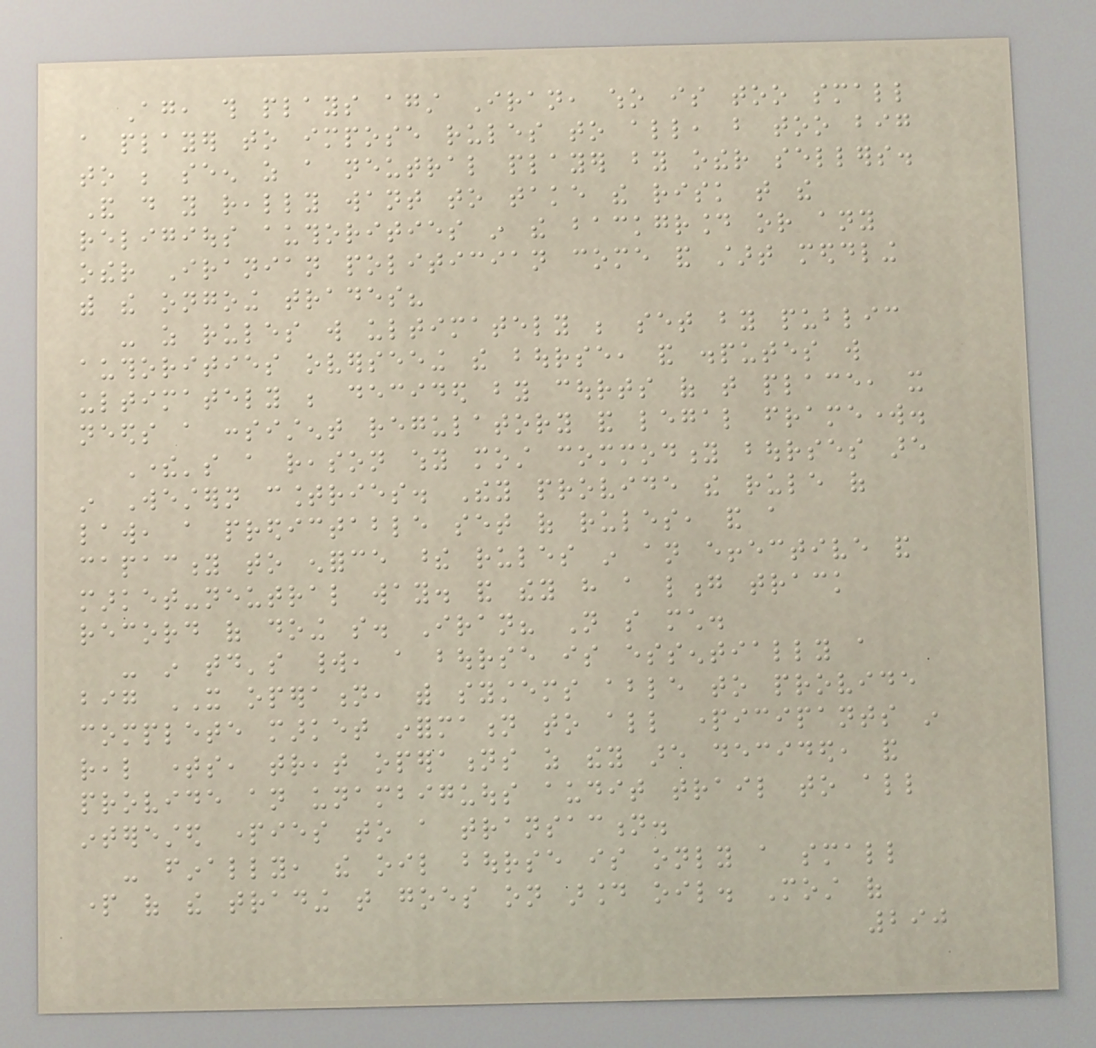Again, this plays against Iran, who is too small
a player to impose rules to all, but too big
to be seen as a neutral player by other sellers.
And do you really want to take the risk that the
religious authorities in the background or any
other Iranian politician come and start meddling
with the ongoing trades?
- as rules will ultimately be set by public
authorities overseeing the bourse, and disputes will
ultimately be decided by courts of that place, it
needs a consistent regulatory and legal framework.
There's a reason why most commodity bourses are
in Western countries. They provide the rule of
law, a predictable set of rules, and a
capacity to enforce these rules in an effective and
market-neutral way. and they have a long track
record of doing so. Iran? Not so much.
- in today's world, a bourse is essentially a
big IT operation, with systems able to provide
complete market information to all participants in
real times, treat operations as they are decided, and
provide an unambiguous audit trail to all
interested parties to a transaction.
- finally, the oil bourse is only a small
part of the trading that goes on around oil. Most of
290
